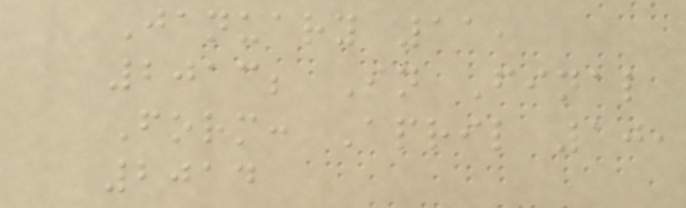January 11,
2013; In Final
Form: April 10,
2014
